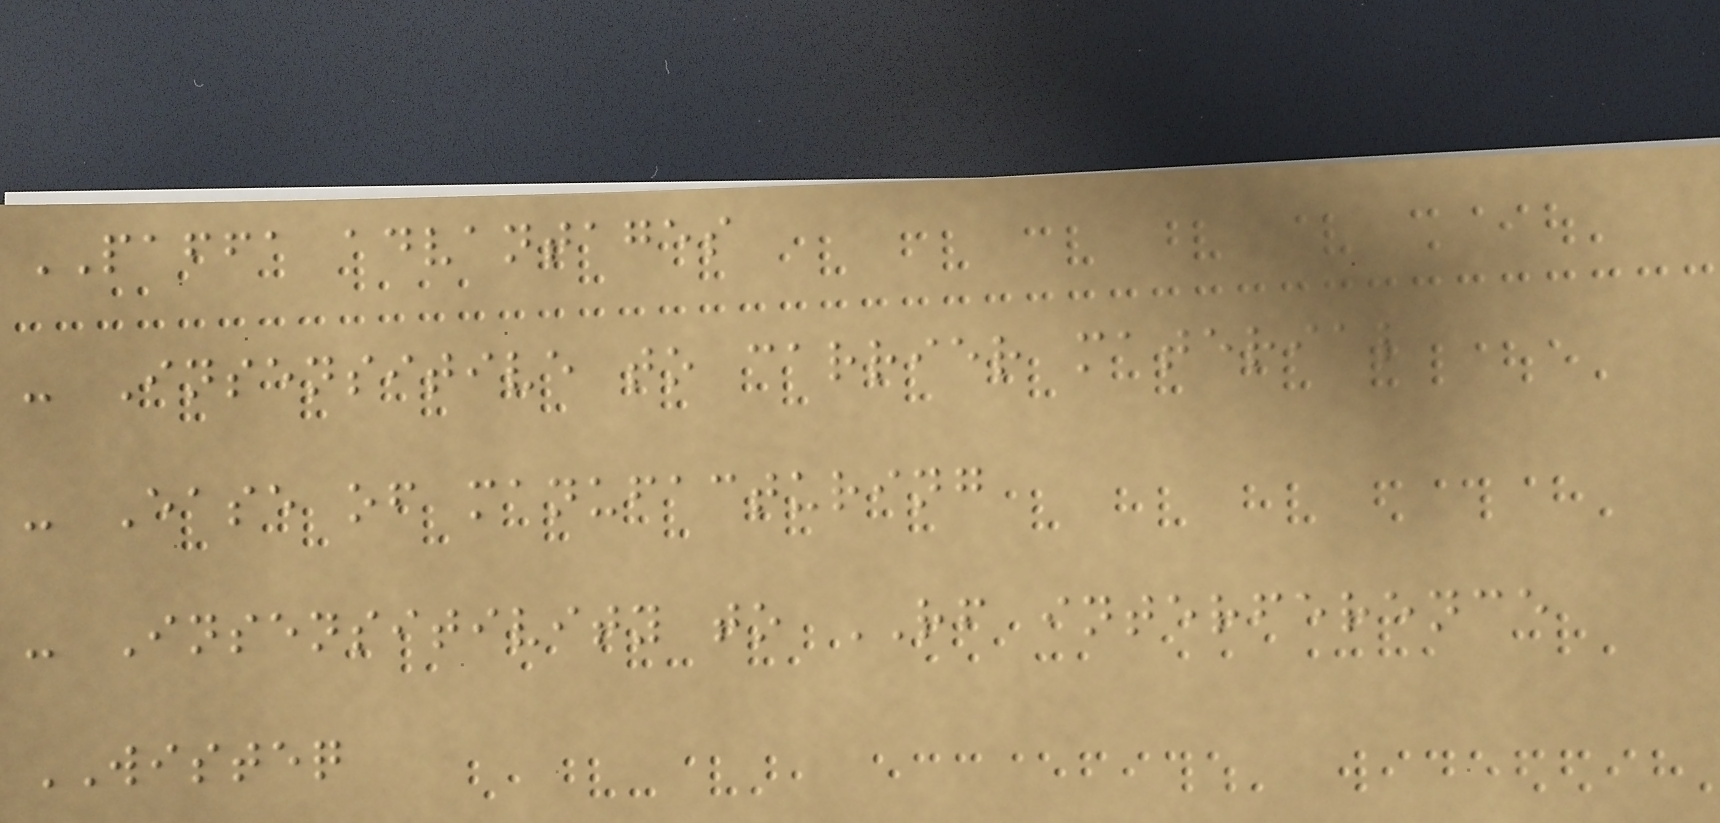PAFFA advantages
- Insensitive to carrier material
- Ease of manufacturing
- Insensitivity to RF interference
WISTEQ
